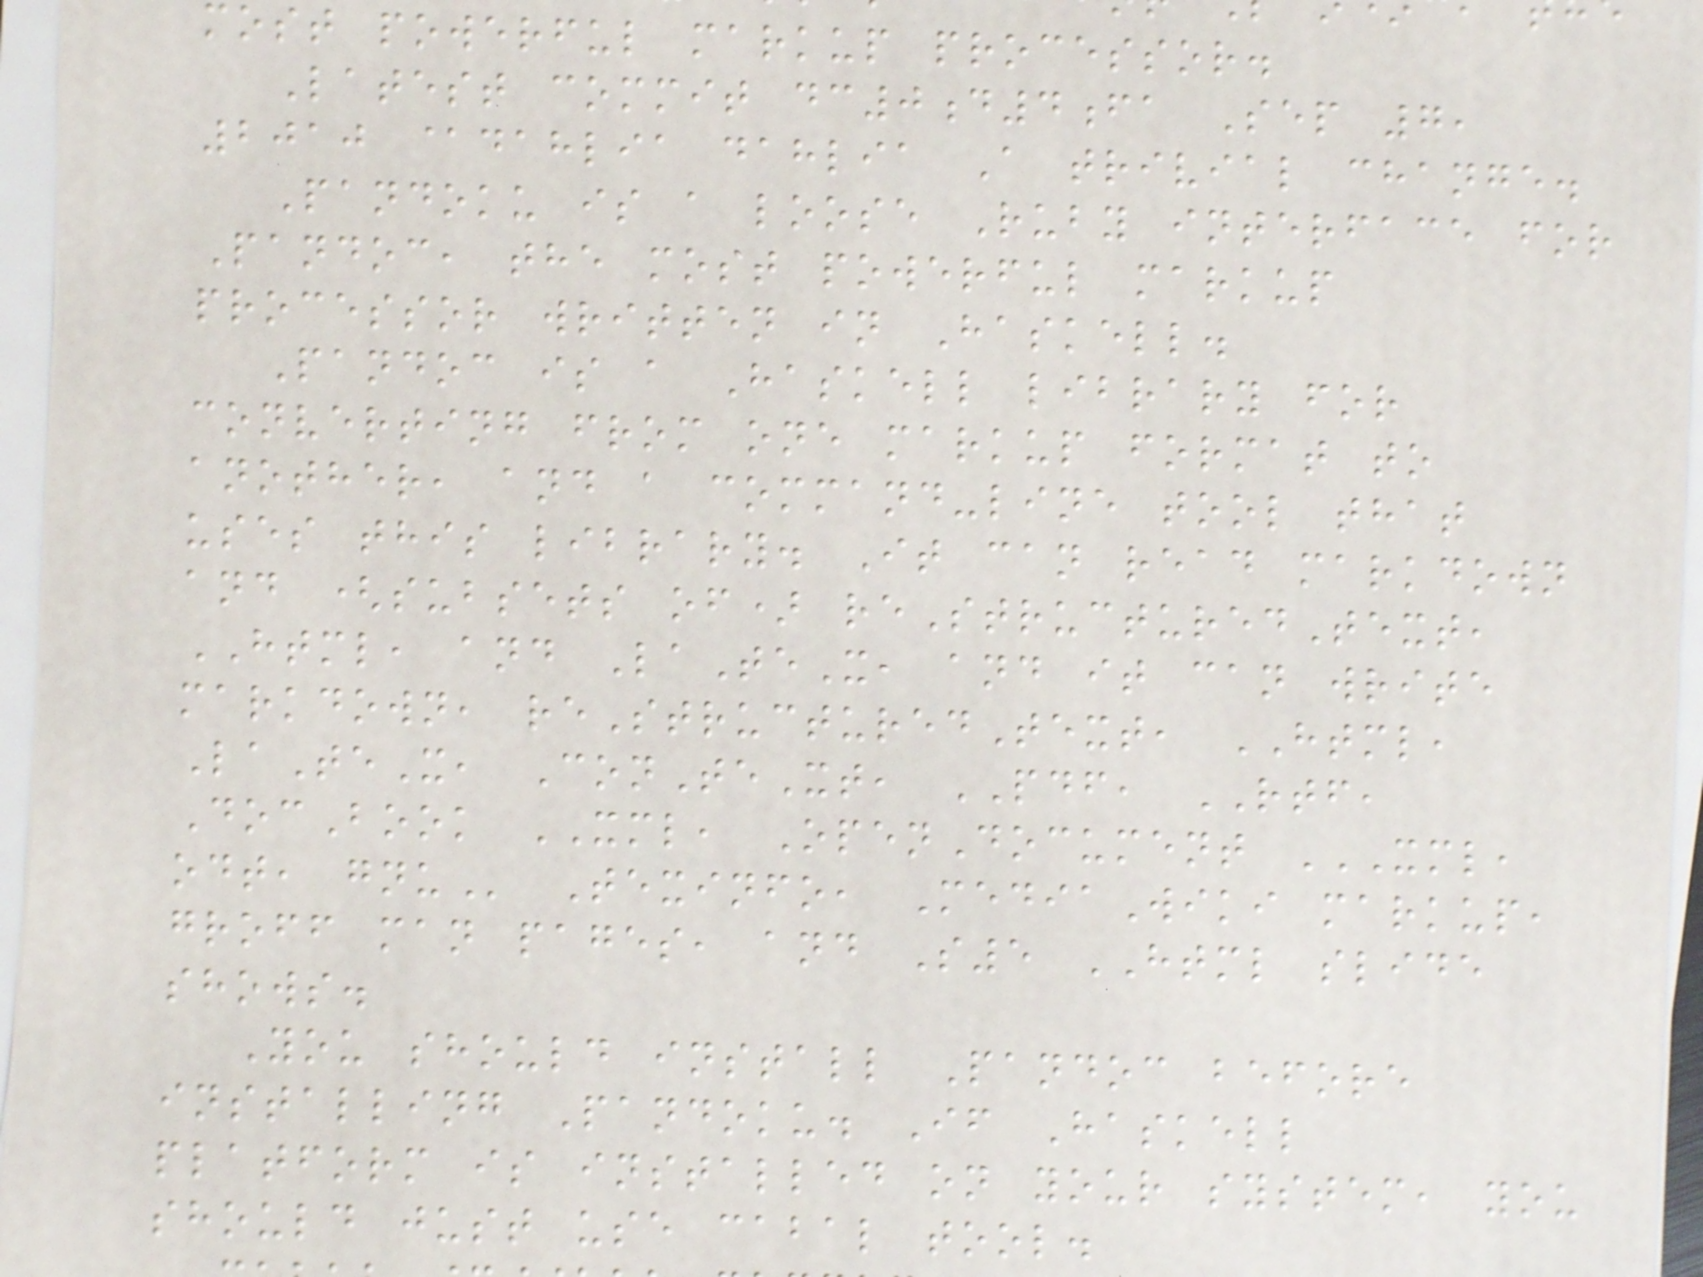most powerful markup processor.
Latest commit dc0d4fa Sep 7,
2010 @dahlia dahlia A trivial change.
Pandoku is a loose Ruby interface for
Pandoc, the most powerful markup
processor written in Haskell.
Pandoc is a Haskell library for
converting from one markup format to
another, and a command-line tool that
uses this library. It can read markdown
and (subsets of) reStructuredText,
HTML, and LaTeX, and it can write
markdown, reStructuredText, HTML,
LaTeX, ConTeXt, PDF, RTF,
DocBook XML, OpenDocument XML,
groff man pages, and S5 HTML slide
shows.
You should install Pandoc before
installing Pandoku. If Haskell
platform is installed on your system, you
should just use cabal tool.
